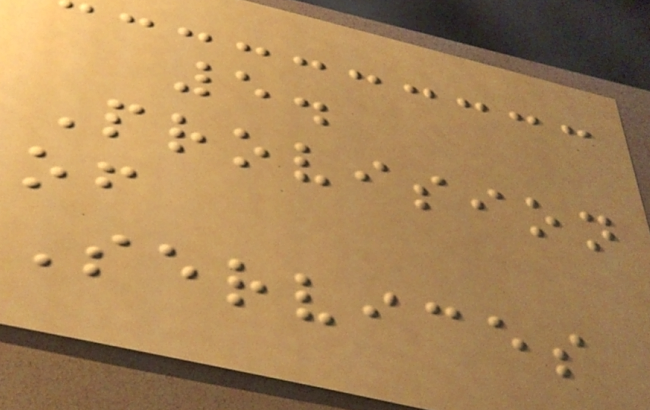5.
Provision
of
Services
